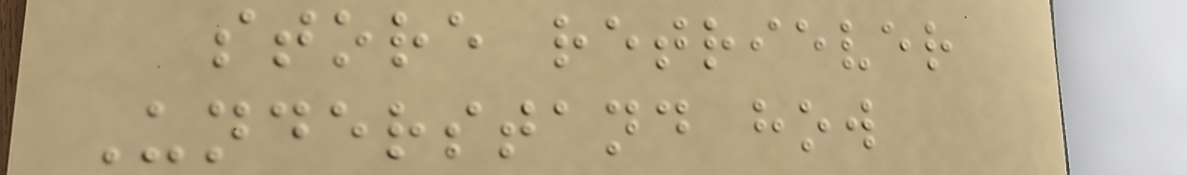store retriever
Understand how
